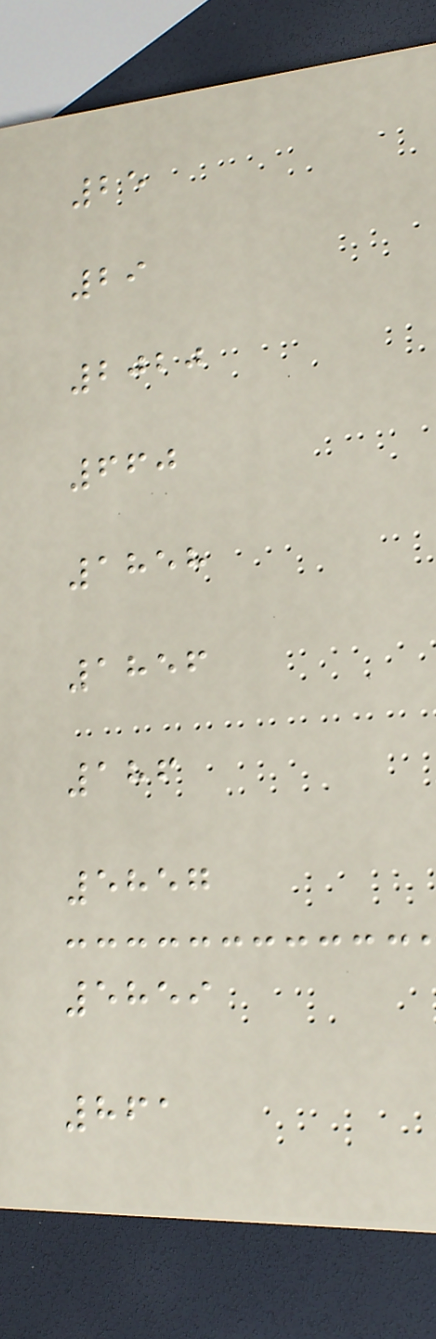25
29
2020
660
1858
1856
186
5857
5859
861
